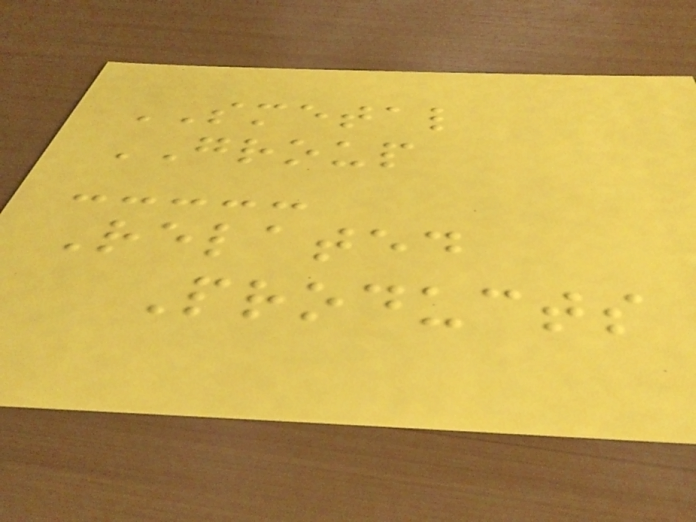SMETAL
GROUP
Related
Products
